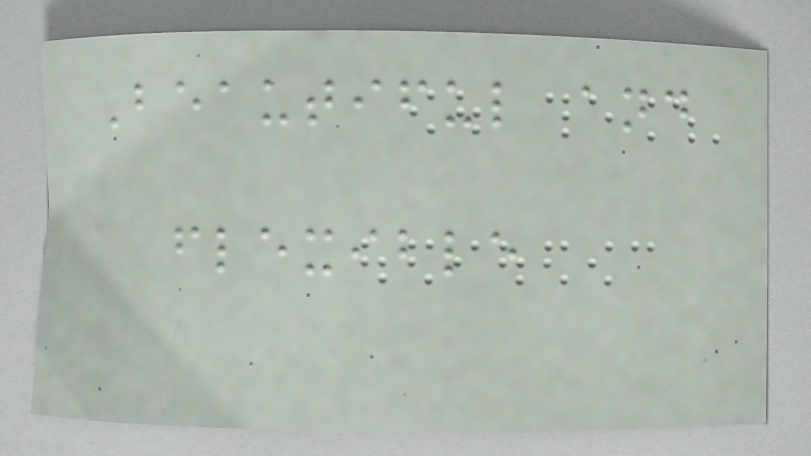Beautiful and
flexible
